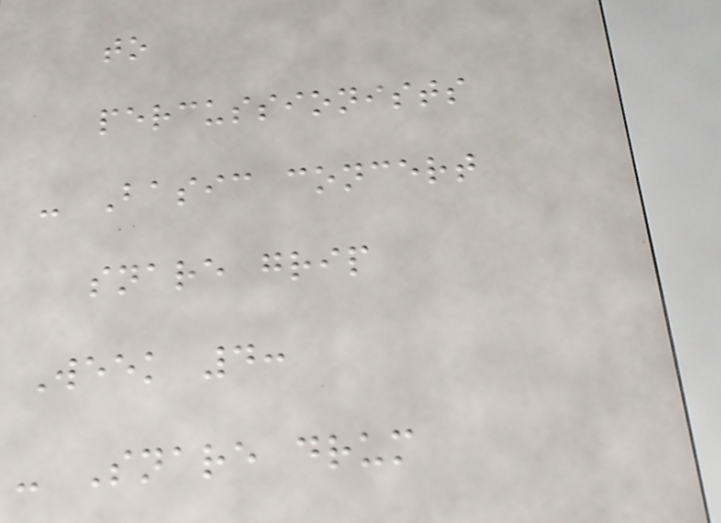to
percussionists
- Basic concert
snare grip
Week 4:
- Snare drum
